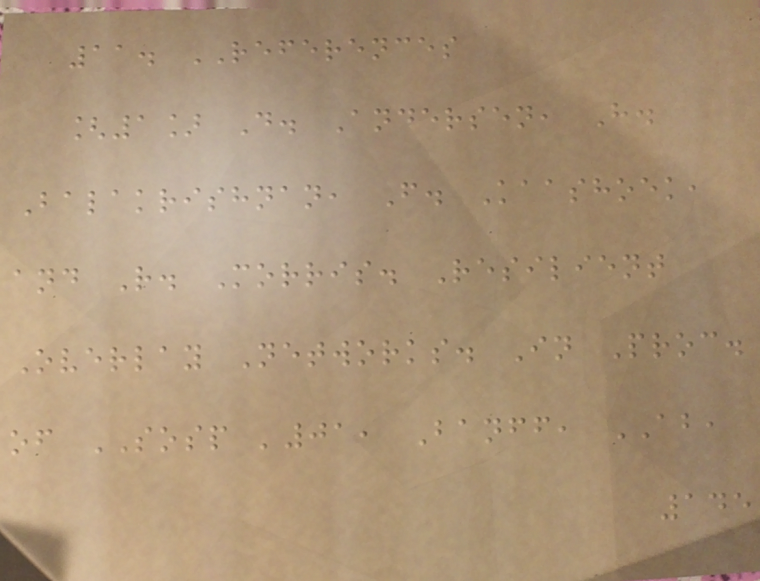11. REFERENCES
[1] D. Andersen, H.
Balakrishnan, F. Kaashoek,
and R. Morris. Resilient
Overlay Networks. In Proc.
of SOSP '01, Banff, AB,
145
